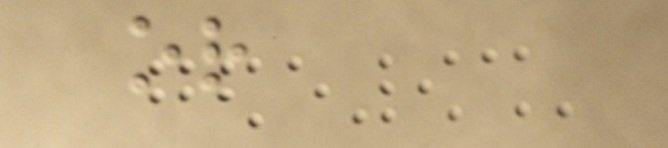or
